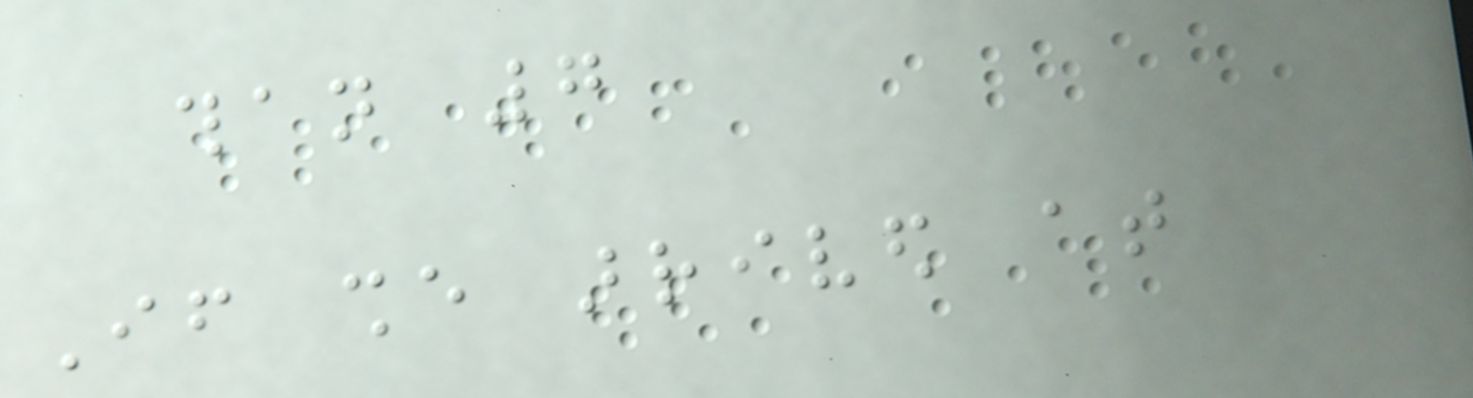than 7
If she arrived at
